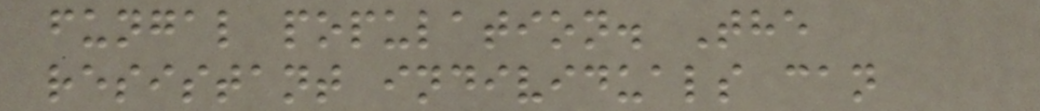fungal population. The
resistant individuals can
